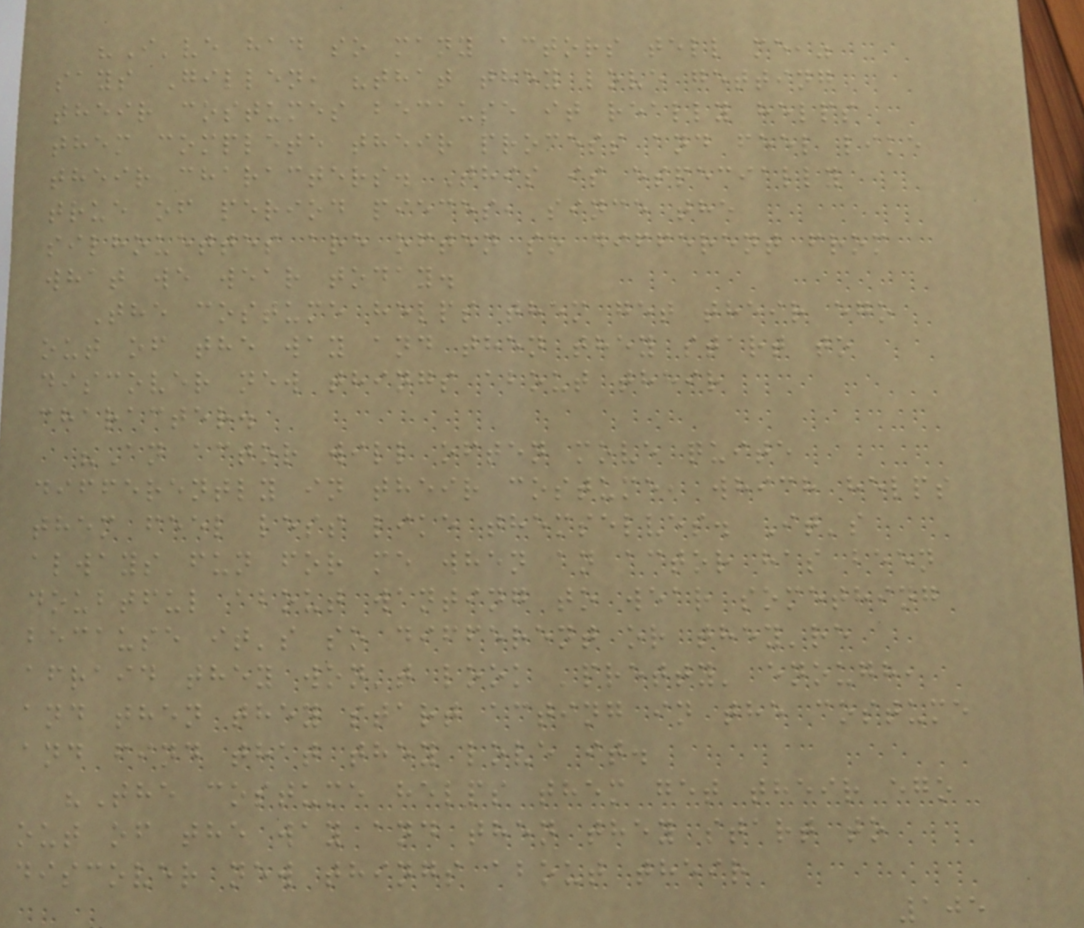"I've had so many actors tell me,"
says Gillen, "that they love getting
their costumes because it really helps
them complete their process and feel like
their characters. This is especially
true of period pieces, since the
silhouettes are often so different from
what we wear today.
The costume helps them get their ego
out of the way and then they start to
discover new things about their
character.
"An actor will often move quite
differently in their costume, which helps
them feel less like themselves. It's
always fun for me when an actor has been
doubtful about wanting to wear something
because it's so different or they're
afraid they won't look 'pretty' enough,
and then they start acting in the costume
and find that they love it.
"The costume helps them get their ego
out of the way and then they start to
discover new things about their
105
